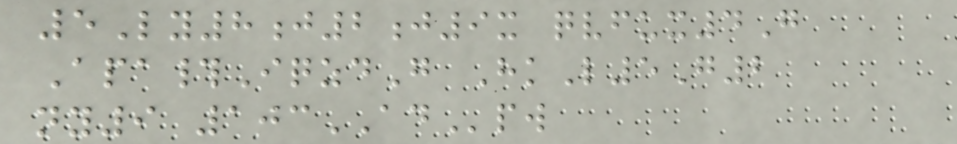5Ly8j2j9x qvfux4G
Apa#IqzdG HkL5G2
ny9 103ADpw
